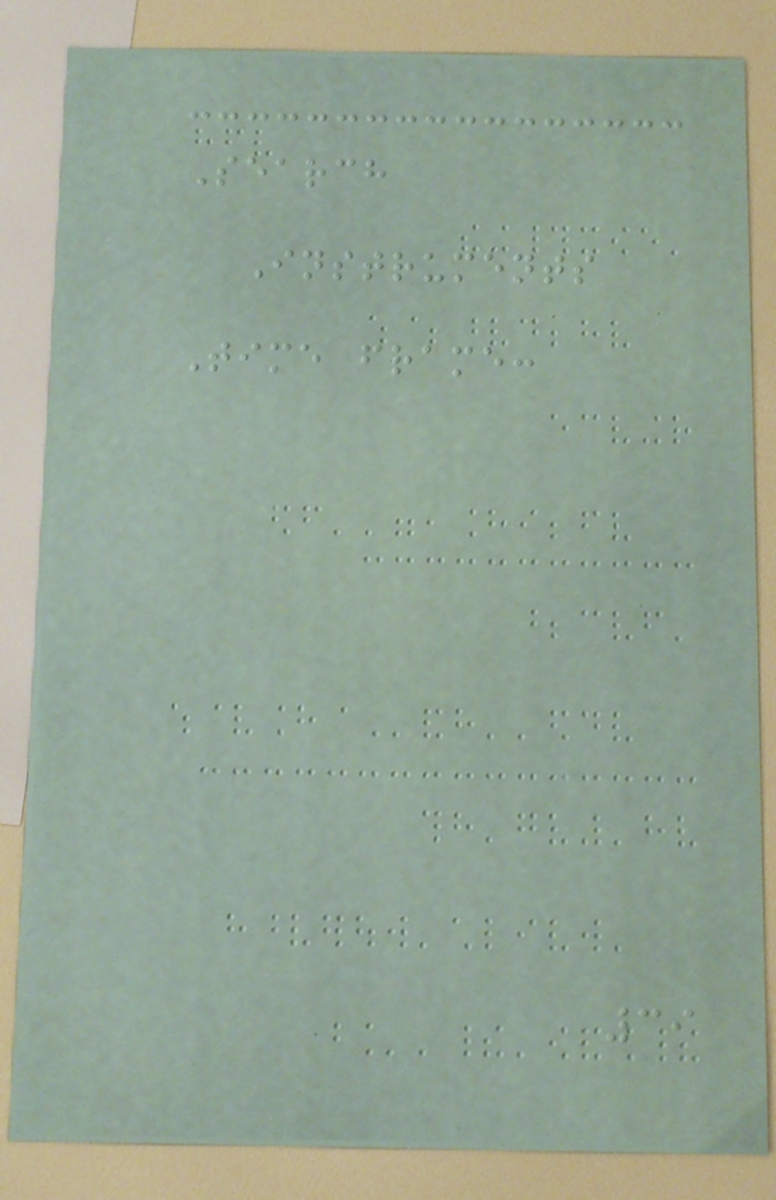Search
Instruments
Time frame:
39
